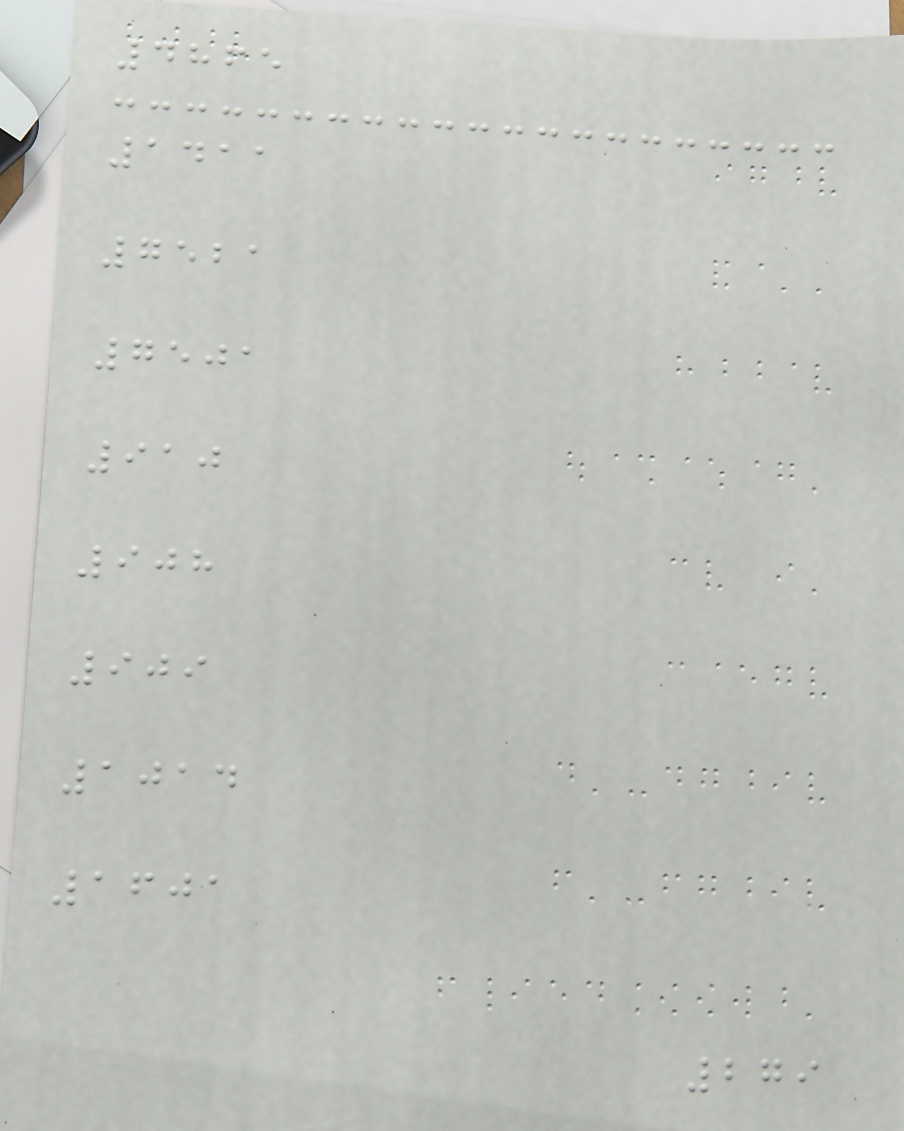4865
1411
7521
7501
910
908
909
1014
1601
279
